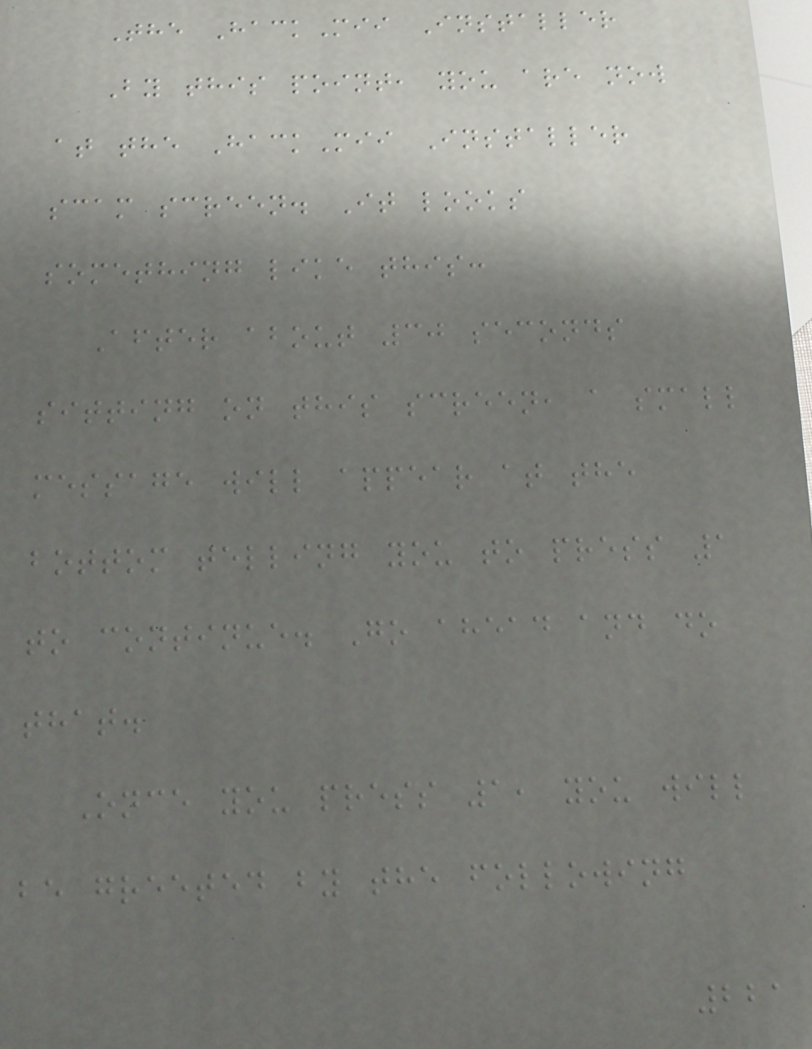The HackMii Installer
By this point, you are now
at the HackMii Installer
scam screen. It looks
something like this:
After about 30 seconds
sitting on this screen, a small
message will appear at the
bottom telling you to press 1
to continue. Go ahead and do
that.
Once you press 1, you will
be greeted by the following
221
